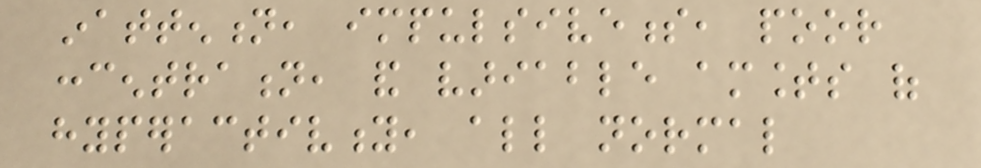inattention, impulsiveness, poor
concentration, and variable amounts of
hyperactivity, all normal
